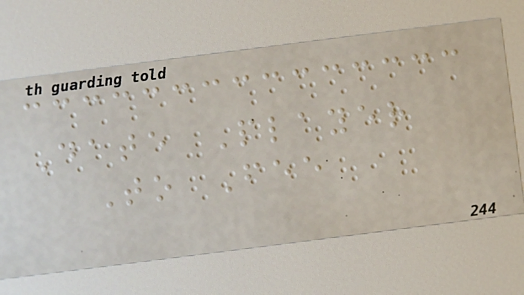Date Player
To Fee
